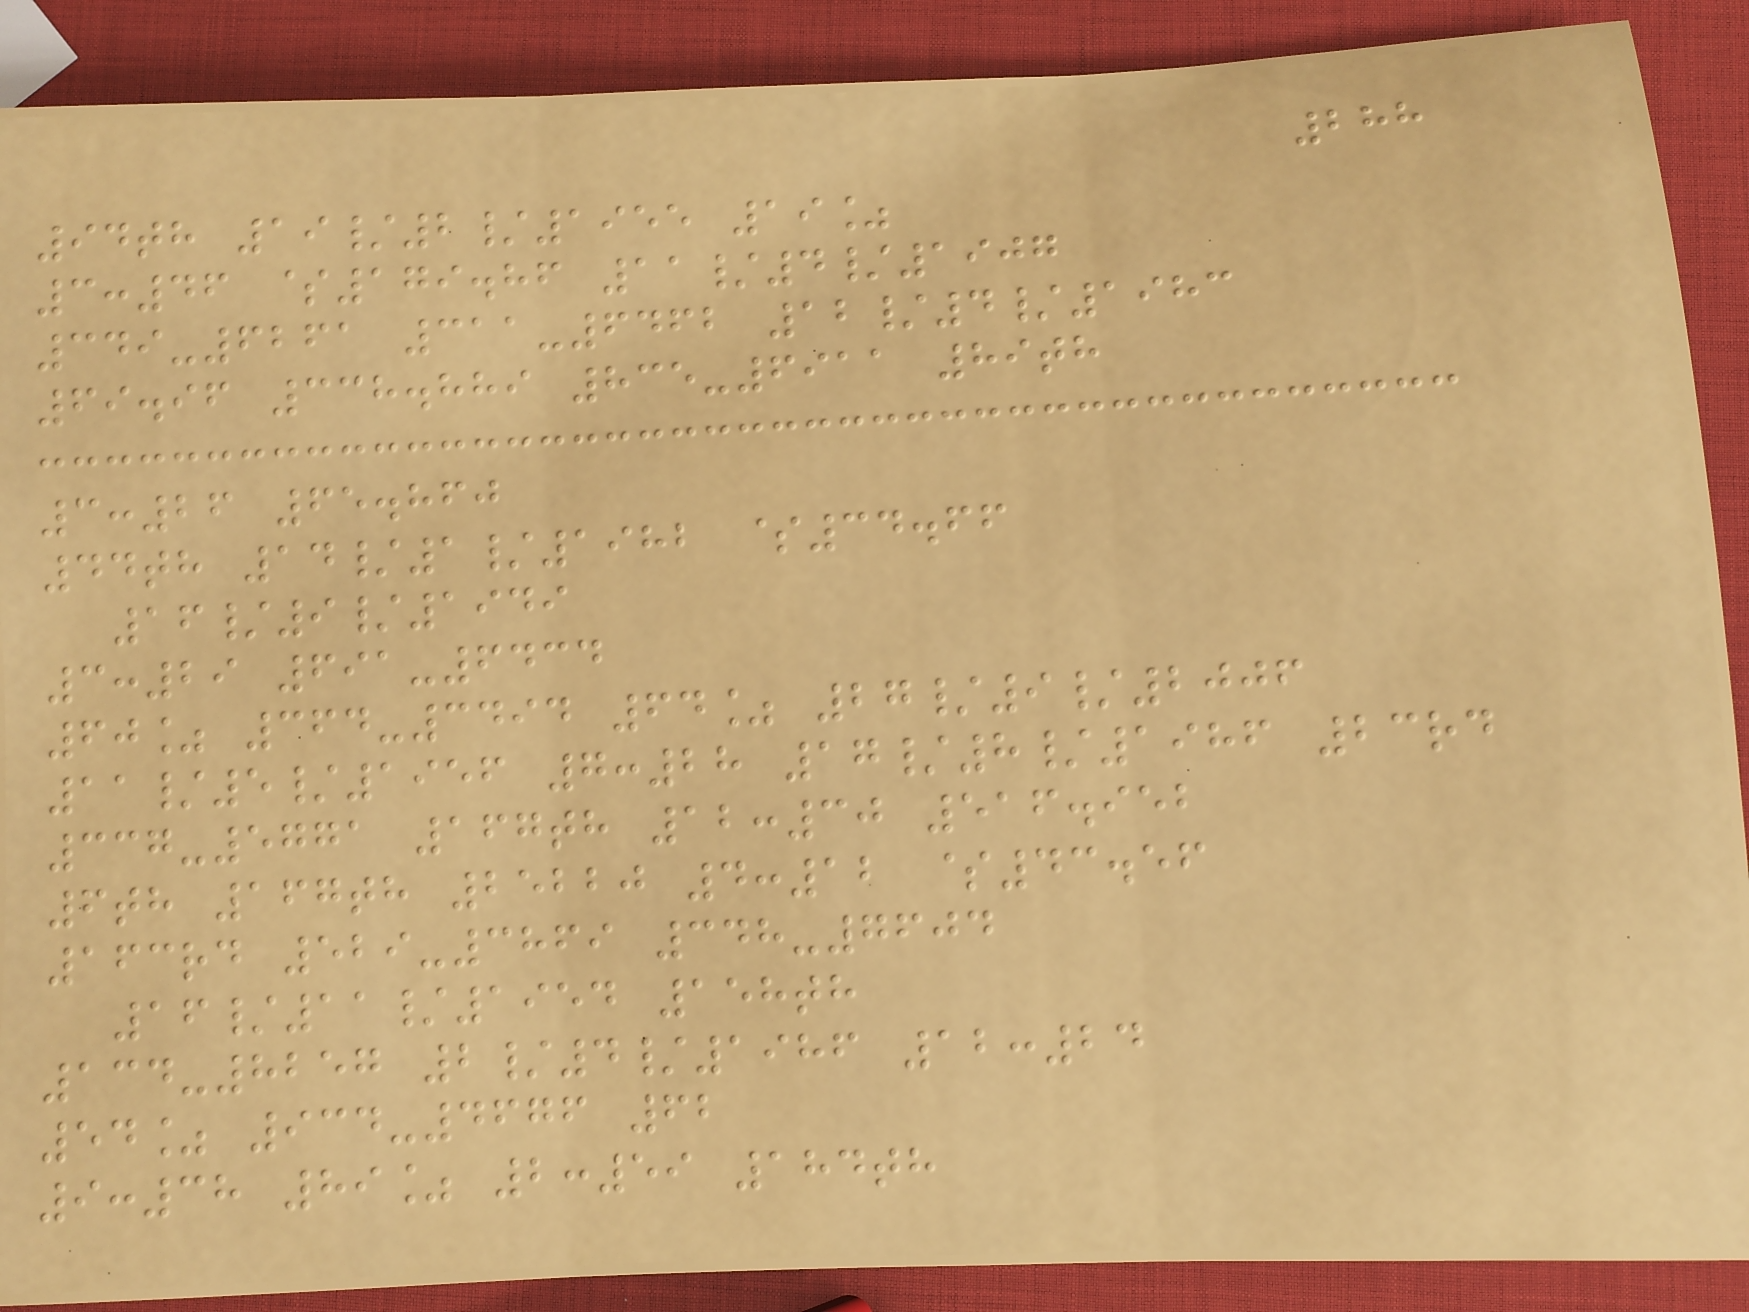288
94th 19/2/1955 19%
3:46 $179.86 11/4/1907
349-6261 311-6462 12/4/1983
69.96 338.889 835-6911 89th
3:26 65.860
44th 14/1/1982 $34.66
16/9/1949
3:29 691-6434
60% 364-3494 64% 27/9/2006
11/5/1956 7:28 17/8/1986 23rd
337-5771 167th 12:30 516.952
6th 167th 25220 4:12 $43.56
163rd 529-3869 348-7604
16/11/1954 158th
134-8257 2/4/1986 12:24
54% 934-4676 62
9:38 89% 2:59 184th
